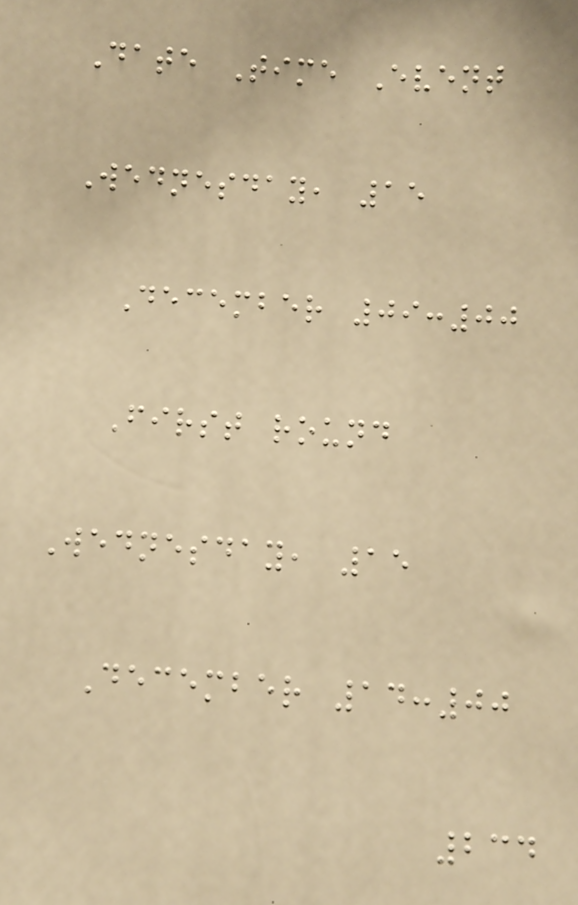Date Time Event
Wednesday, 15
December 09:00
First round
Wednesday, 15
December 14:00
234
